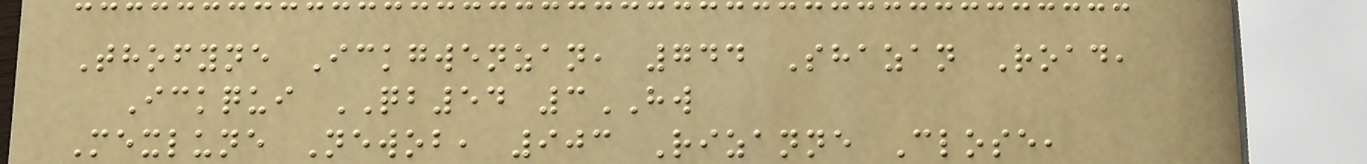Thofyne Ickgwenzan, 744 Shazan Road,
Ickqui QB54 3HW
Mexlune Newob, 903 Rizanne Close,
